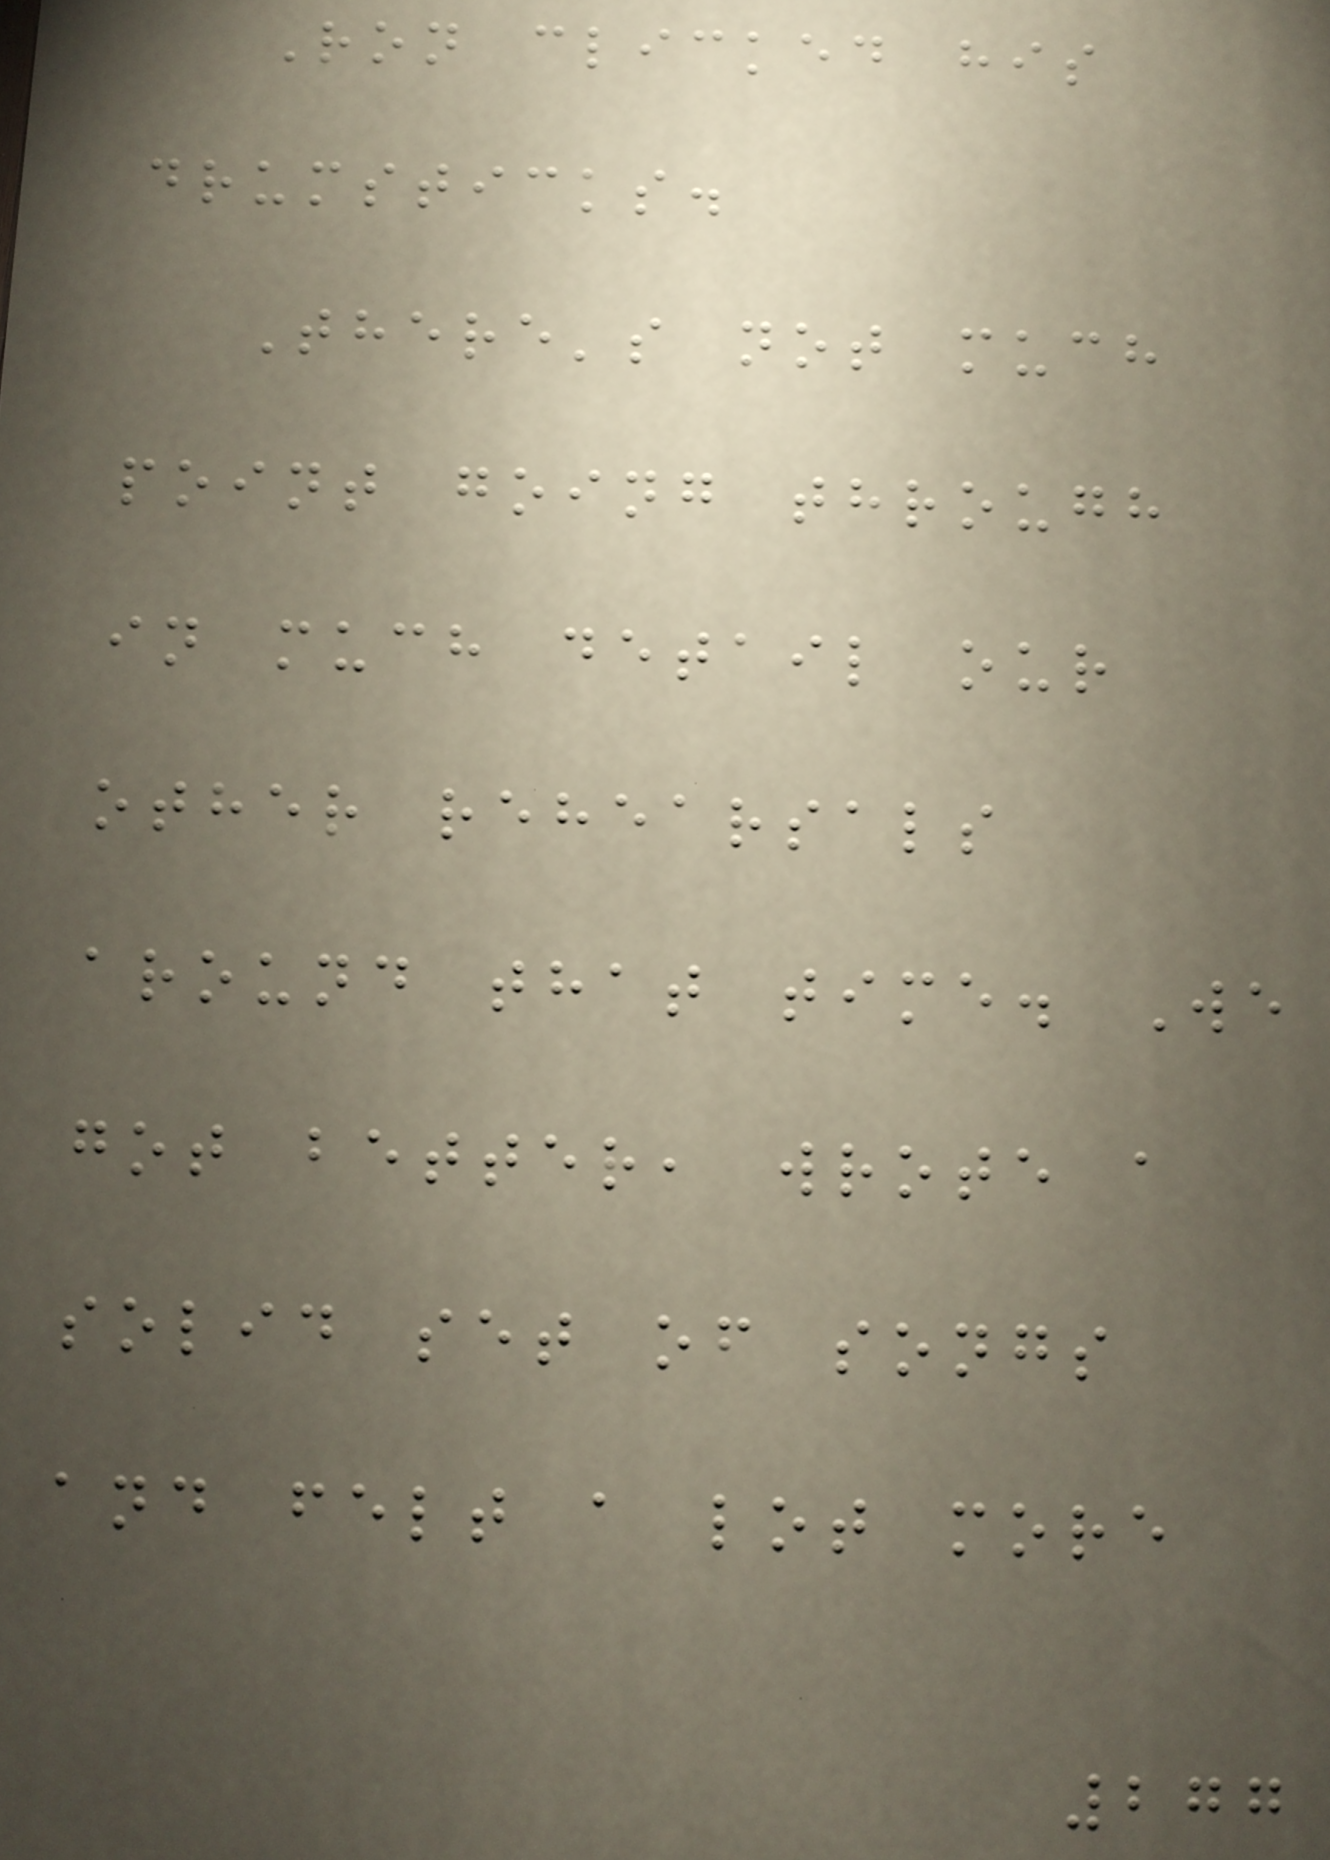Ron clicked his
drumsticks.
There's not much
point going through
in much detail our
other rehearsals
around that time. We
got better, wrote a
solid set of songs
and felt a lot more
277
